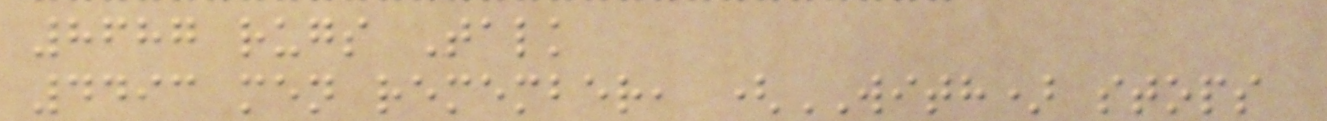8687 rugs Talk
4493 men remember, (WITH) stops
